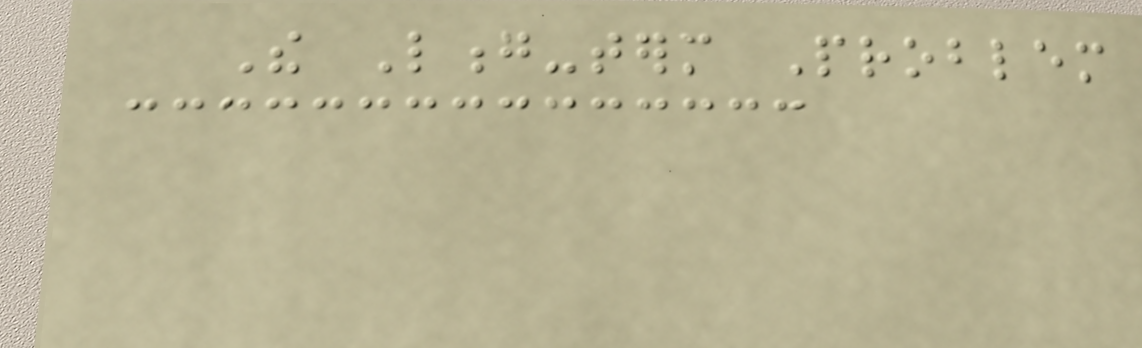The Long-term Problem
